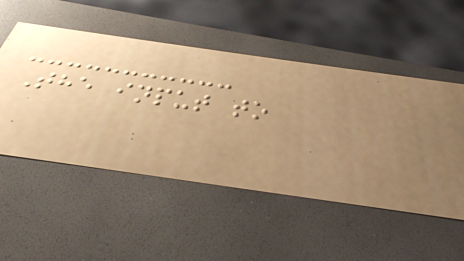The input to
